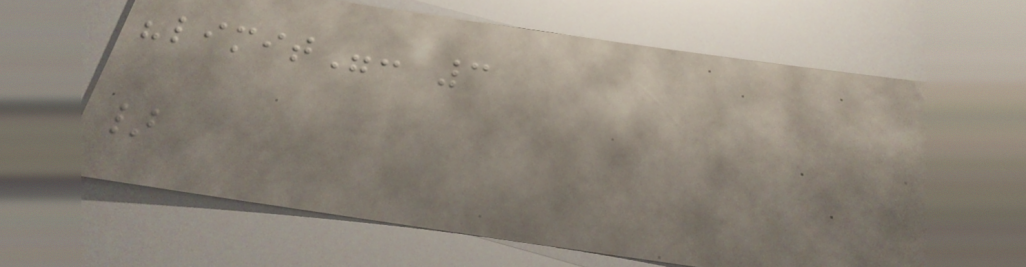"limit": 3
}
